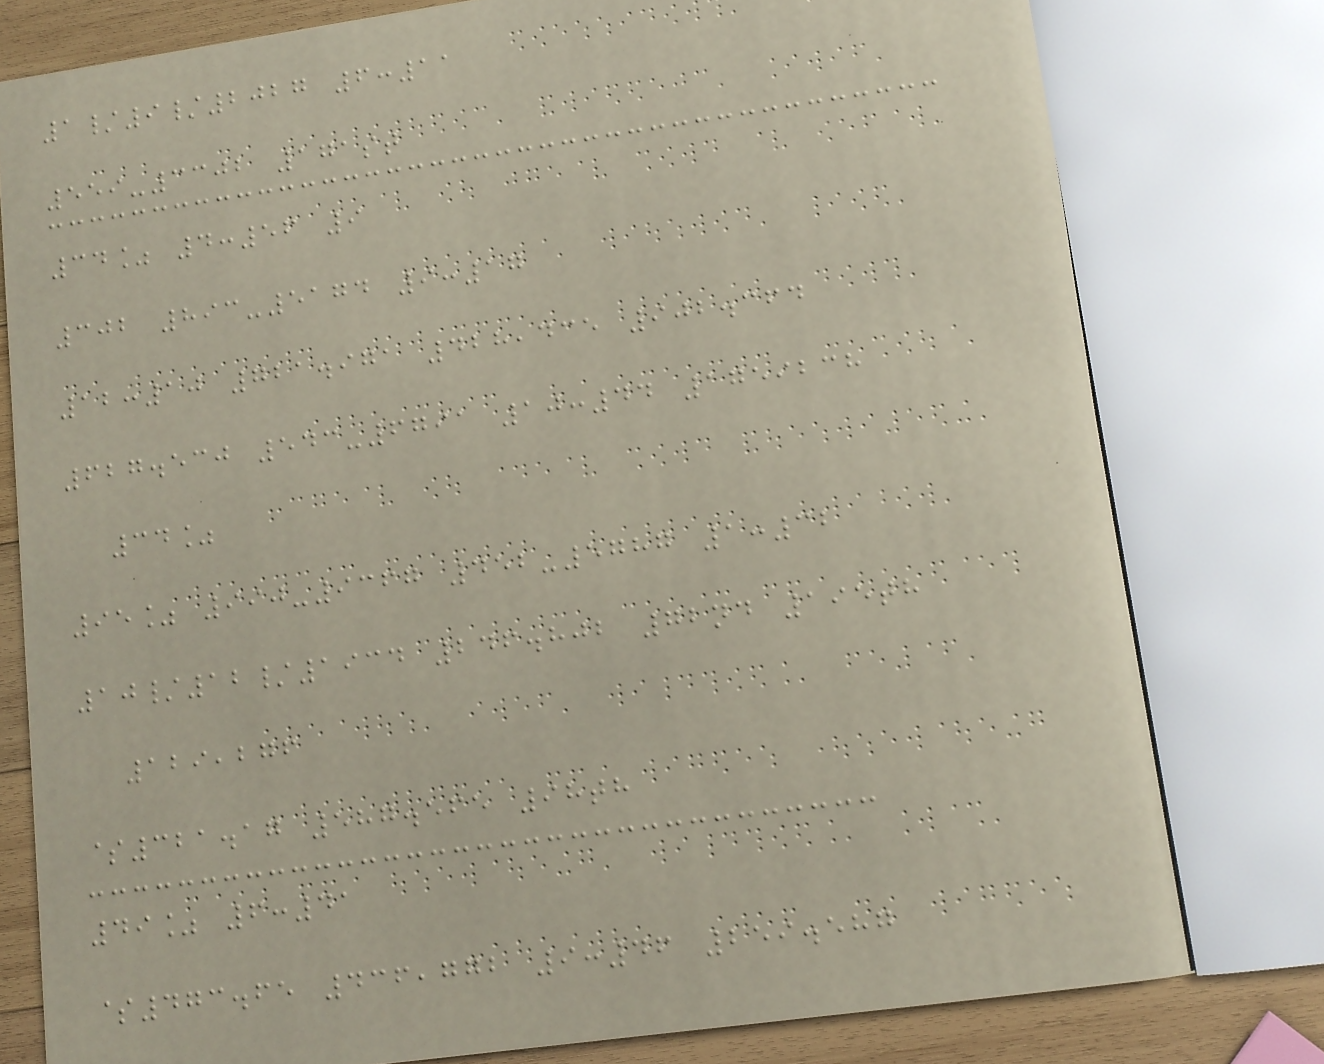1/9/2027 6:11
559-3302 171st
34% 4:56 9
302 893-5174 9:17
12:10 721.971 428,435 902.364
627.530 543-6791 10:44 1759238
34%
95% 990-9367 452-5787 1:32
10/12/1934 246.802 72nd 195th
129,276
$321.17 587.565 98th
49% 6:41
$473.65 436,772 9:46 259.587
